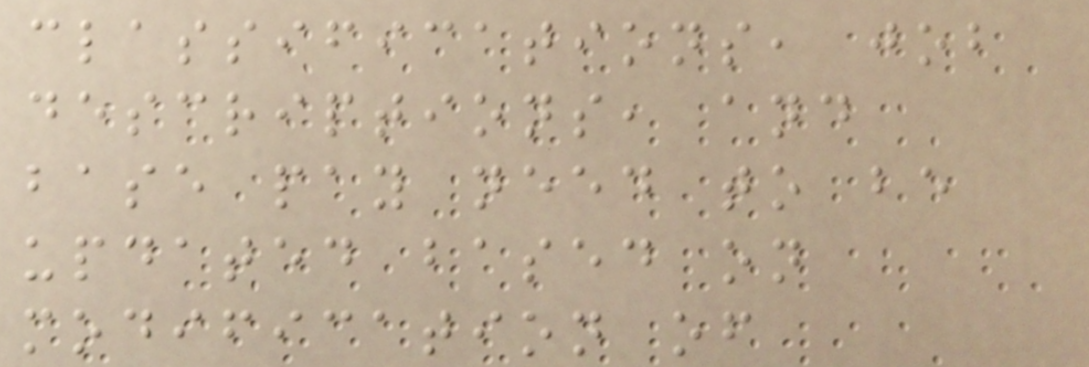classifications, job
descriptions, and
base pay need to be
updated based on
modification of
